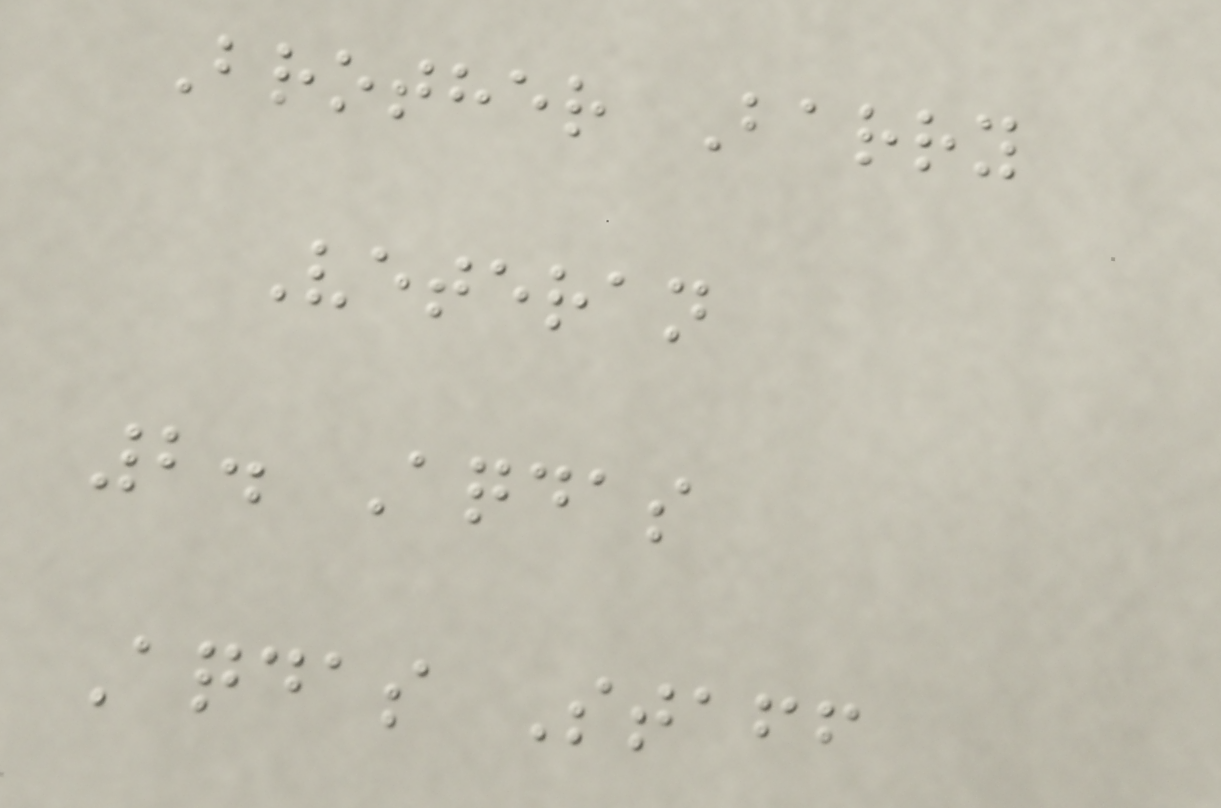Brother Barry
Veteran
2. Aqdas
Aqdas Staff
